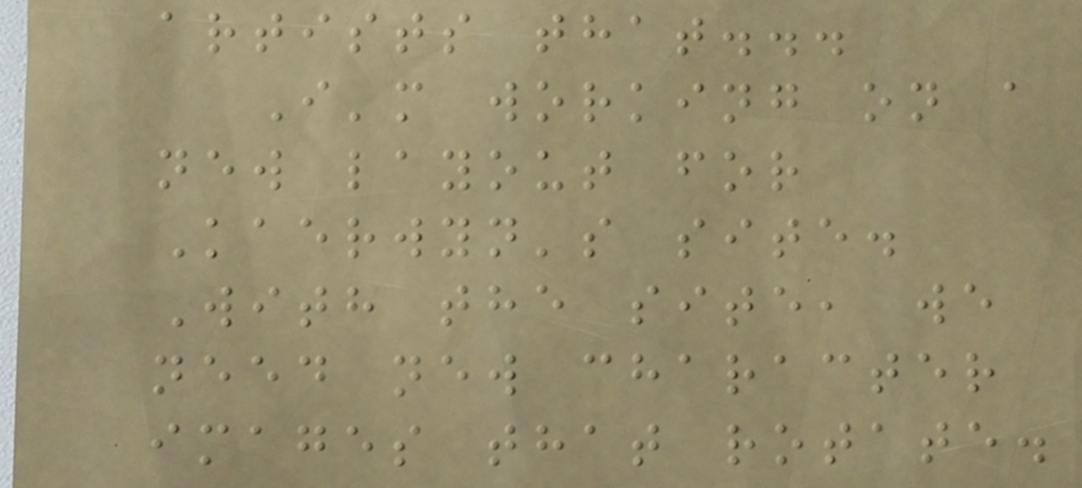artists that...
I'm working on a
new layout for
Kaerwyn's site.
With the site, we
need new character
images that rotate.
